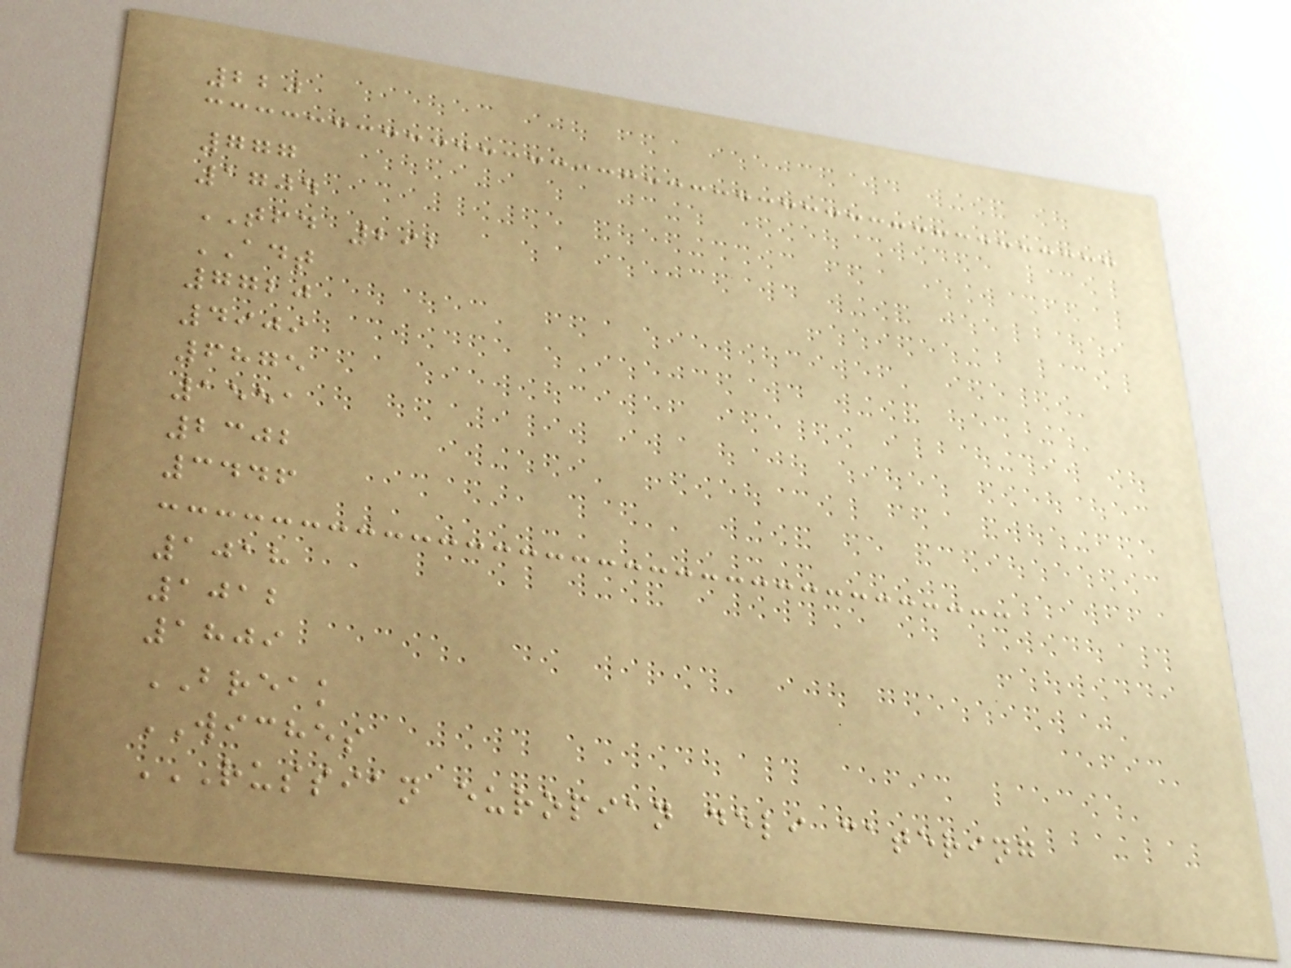220
777
1704
TFD 292
ADT
7720
4909
6875
1551
2302
3446
1018
1012
1809
BREAK
WICHES
RUSSIAN EUROPIAN DELI CATERING
